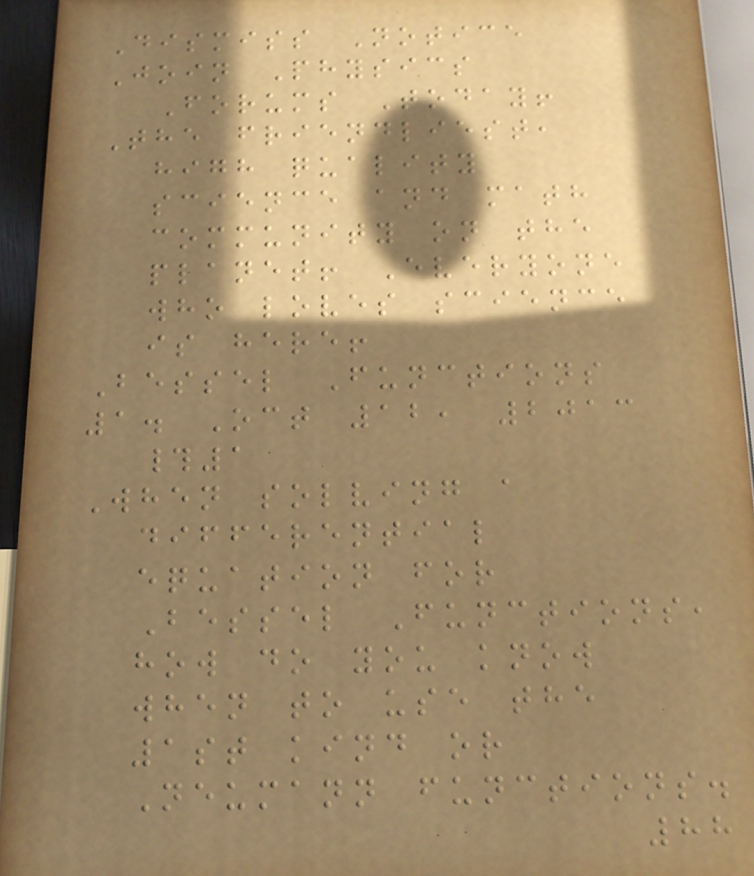Dismiss Notice
Join Physics
Forums Today!
The friendliest,
high quality
science and math
community on the
planet! Everyone
who loves science
is here!
Bessel Functions
1. Oct 12, 2013
#1
When solving a
differential
equation for
Bessel Functions,
how do you know
when to use the
1st kind or
Neumann functions.
88
